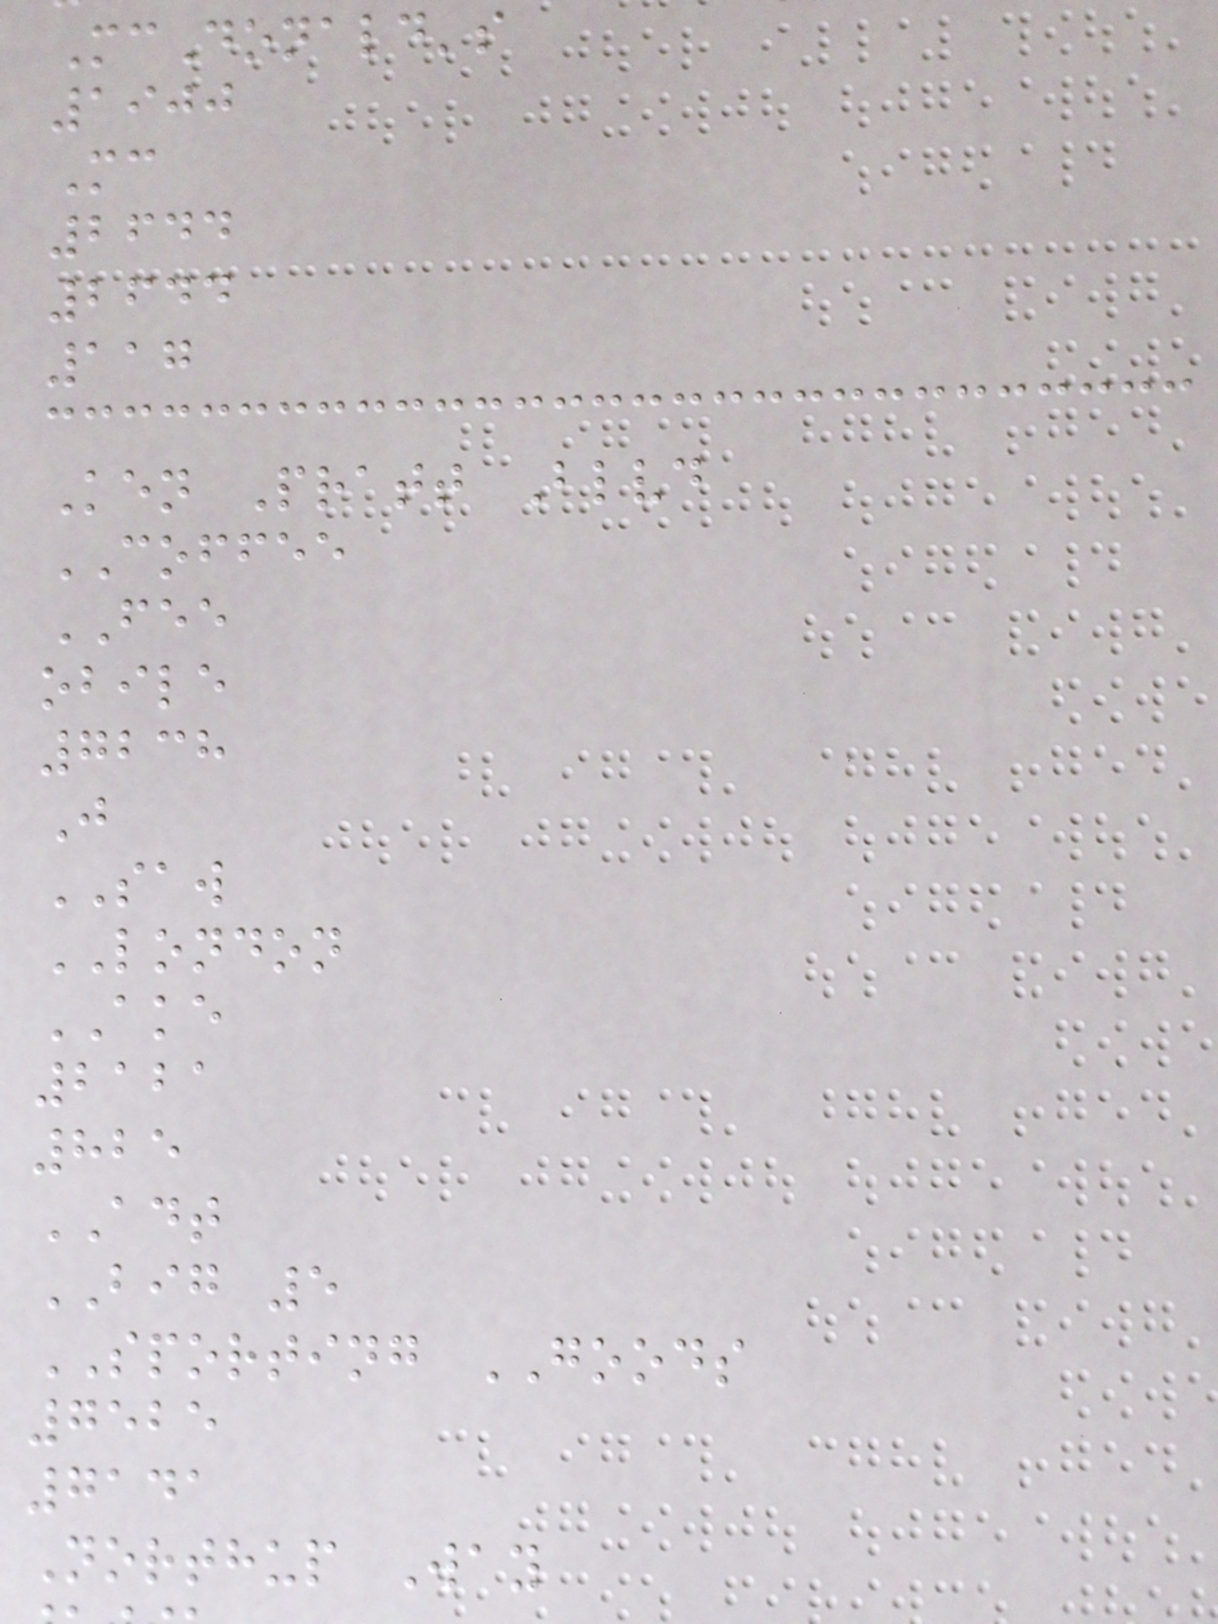McDonald's
1900
Mc
2644
2644
117
Ken Pratt Blvd
COFFEE
FEE
obile
7238
J
SAW
LONDON
AKE
2121
825
ADT
BIG 5
SPORTING GOODS
7525
7141
Northup Way
